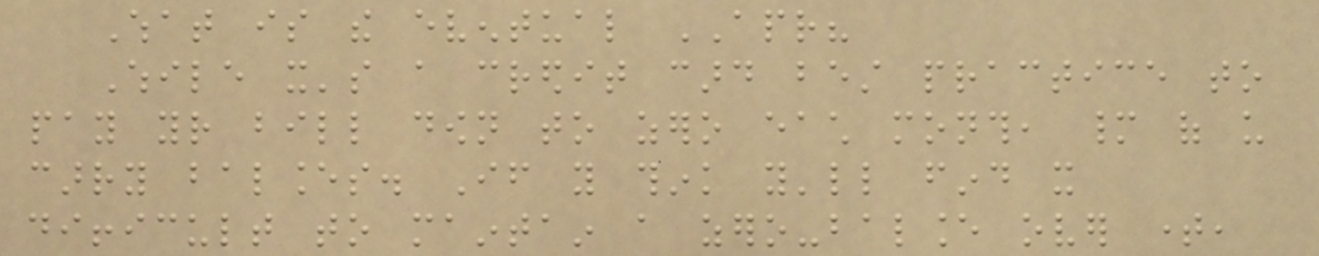What is the eventual APR?
While it's a credit card best practice to
pay your bill down to zero each month, many of us
carry balances. If you think you'll find it
difficult to maintain a zero-balance over time,
